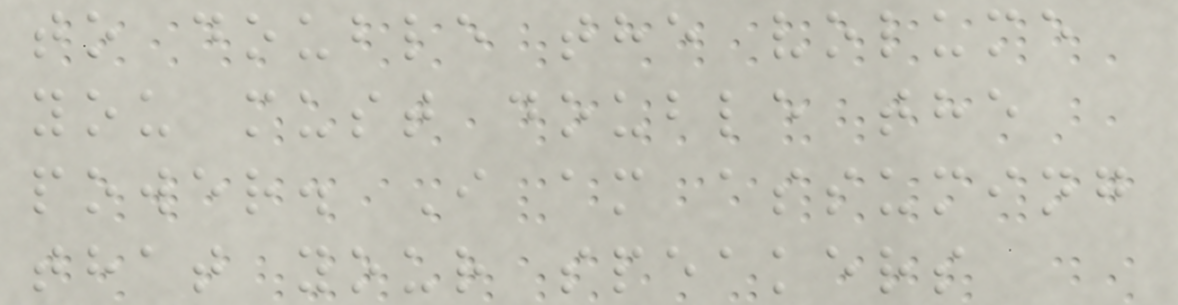to double the volume
you must double the
power. I am assuming
that your speakers
